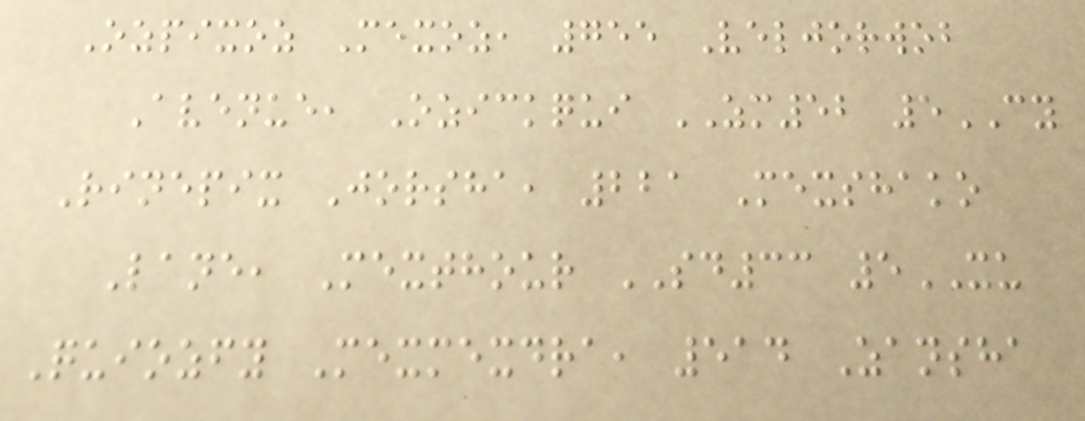Ozpixoz Mexoz, 755 Veljorwob
Avenue, Ozickqui ZM52 5CY
Rinepix Jorsha, 221 Mexshako
Lane, Mexthour SD33 5XU
Quiozfy Mexmexdra, 514 Zansha
